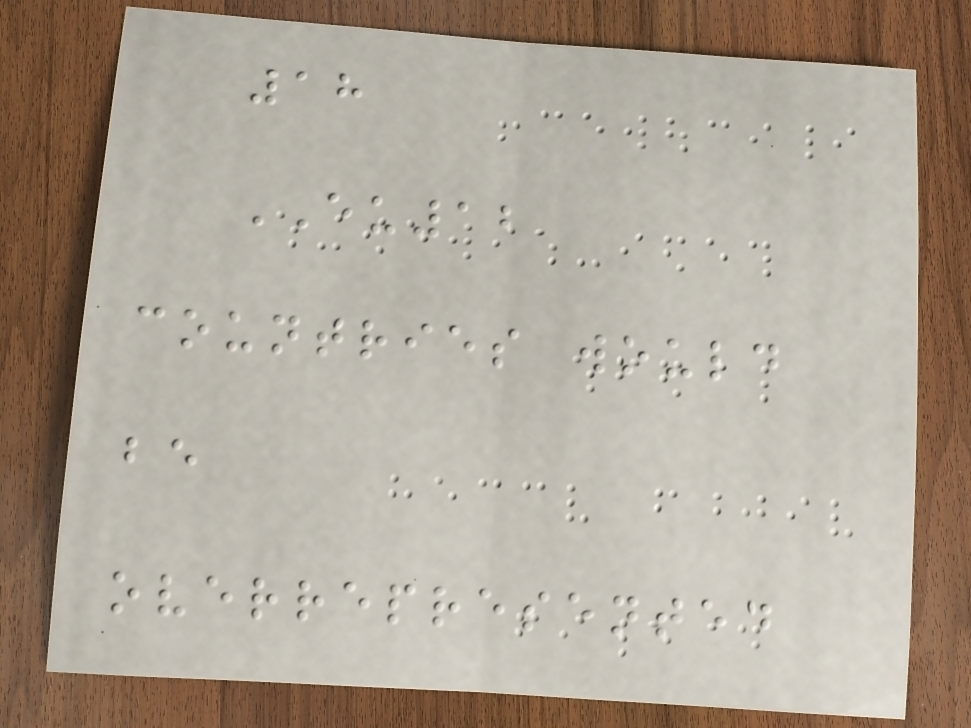18
EU12
countries would
be
overrepresented
